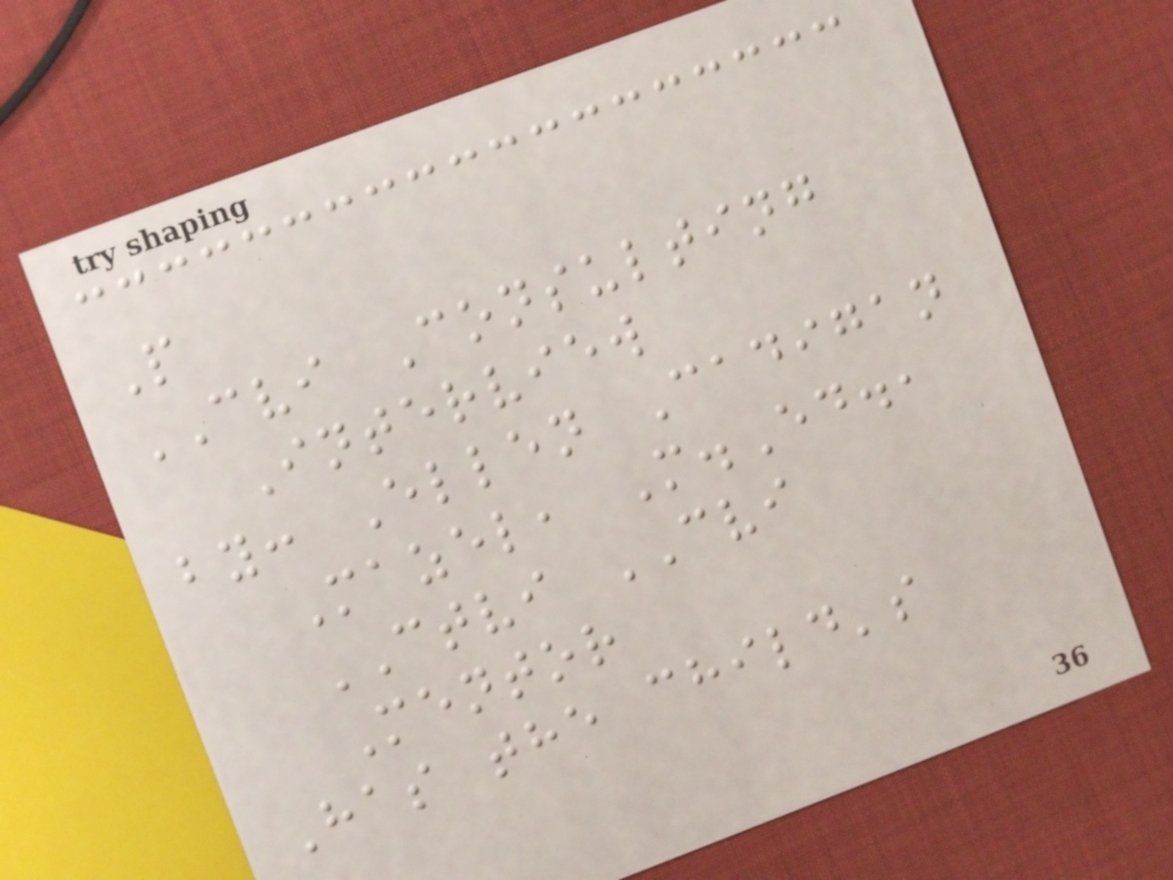P
CVI Consulting
Interview
by: Ellen Cadigan
Mazel, M.Ed.,
CTVI CVI
Mentor
Has the child's
